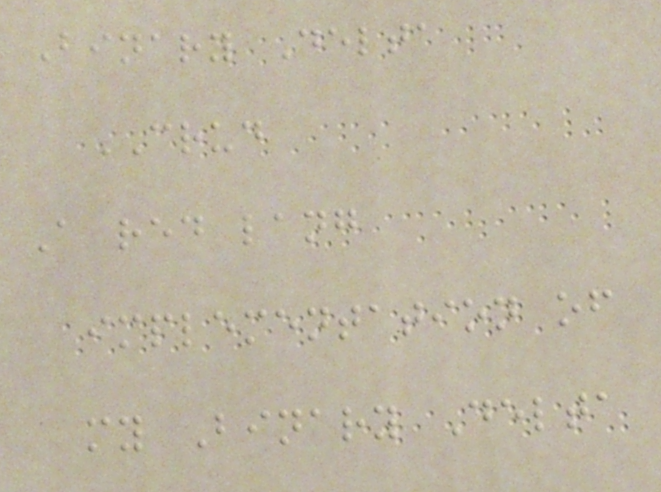Binary Delta
CRUD
A red lang
implementation of
my Binary Delta
